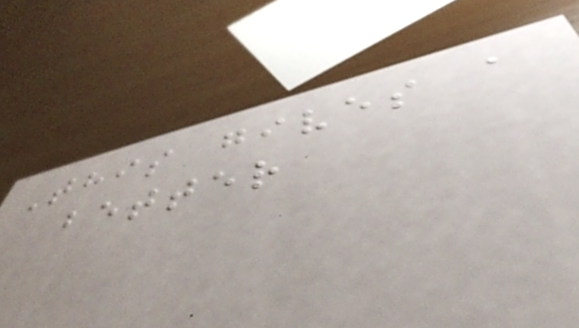This gives a
better
